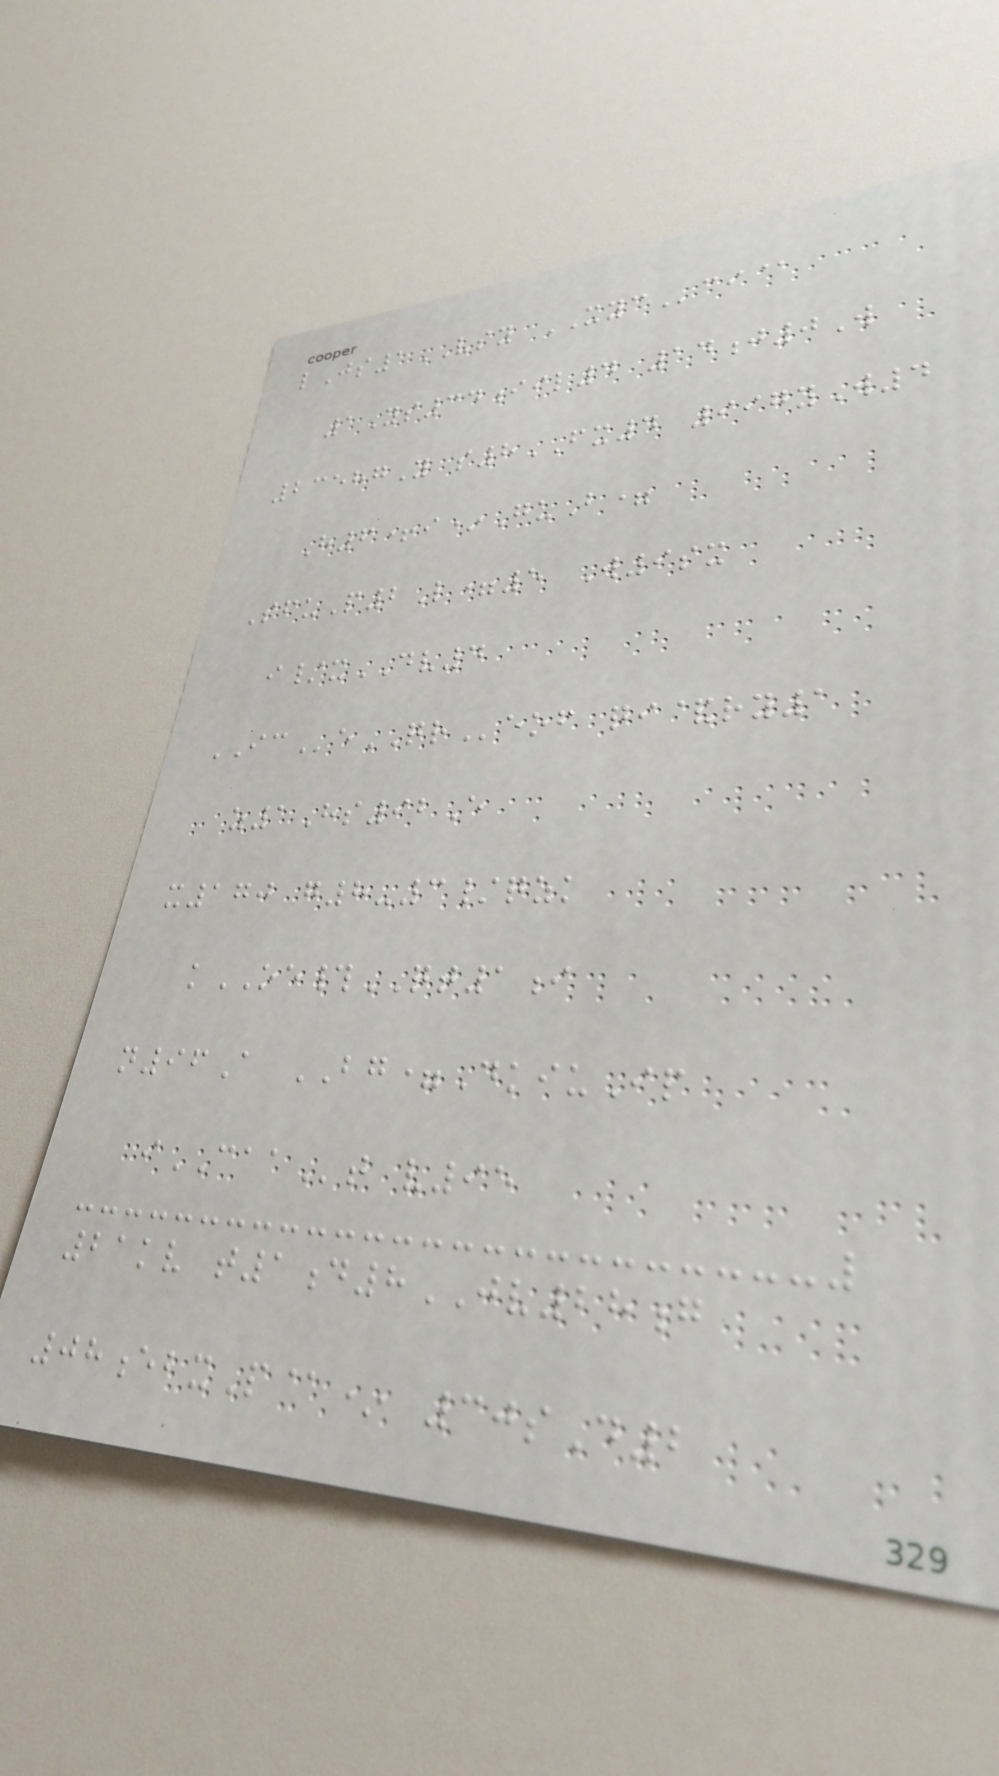lJs1VSY XYCci@
1Ys34iil4 14j0W
23587Y s8FX4 997yW4
H6+i*GuB=
SfuP2L=5 W9sx
i/xDV4
ICeQReof qi&ry1
z1Hs92E
x170 g8-3/qzk
kOE#QT1i
n96A BG=DkiuIp
iCAAt v95
21kv t1d8JV28g
08ebxP@* 30sD2
